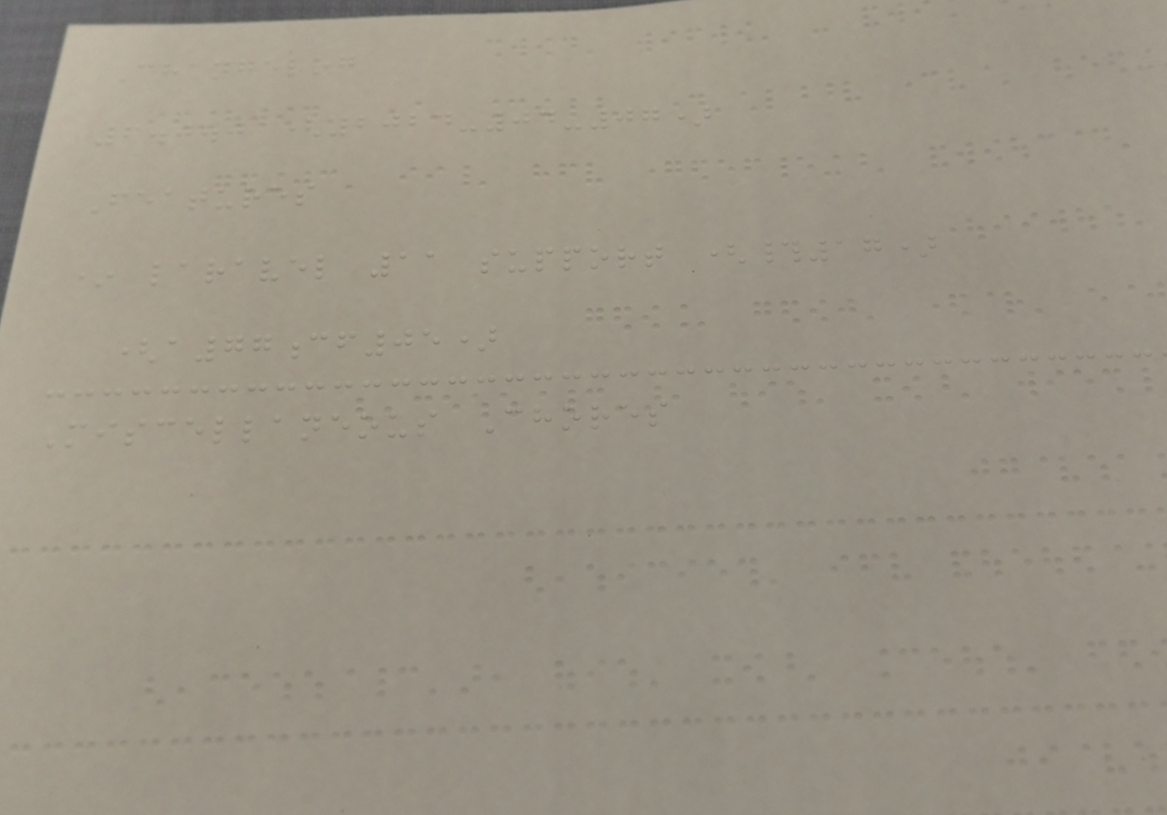Changelog
6.0.0 (2024-04-07)
Features
* laravel 11 support (#17)
(a77cf05)
Miscellaneous Chores
